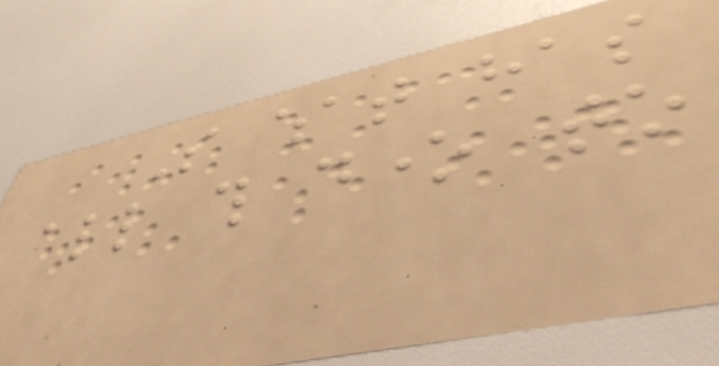So what has
all this done to
